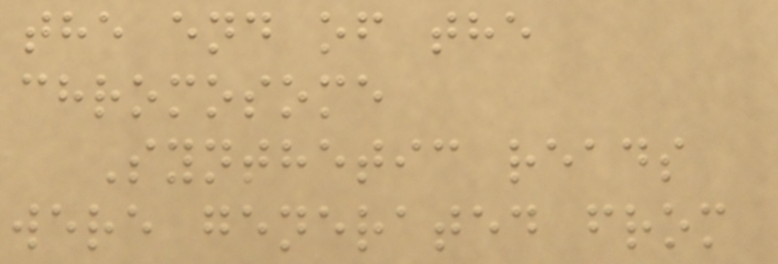the end of the
chromosome
Synthetic reads
were generated from
